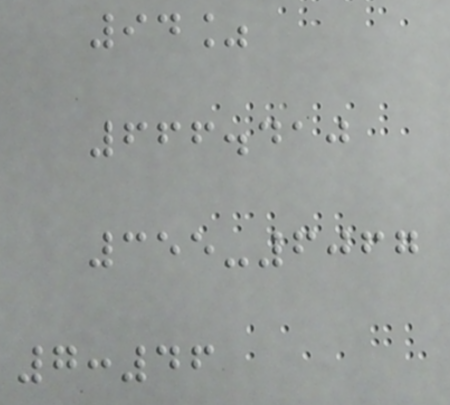94%
666.410
355-6067
7:46
